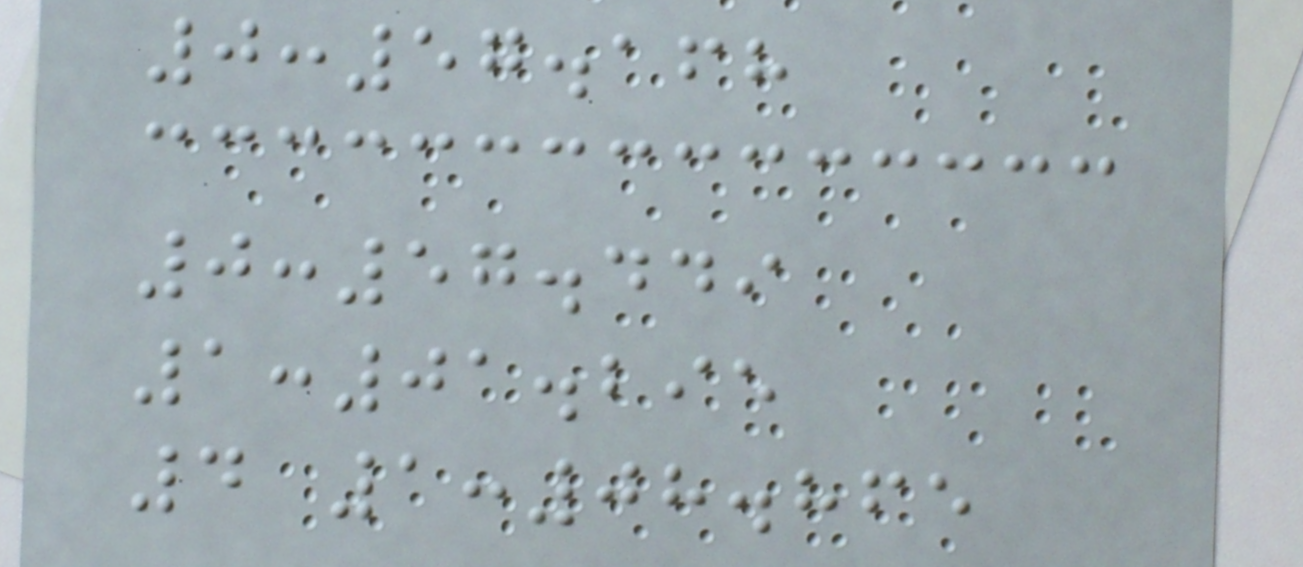0:57.168
0:57.449
1:01.295
4 1:08.865
